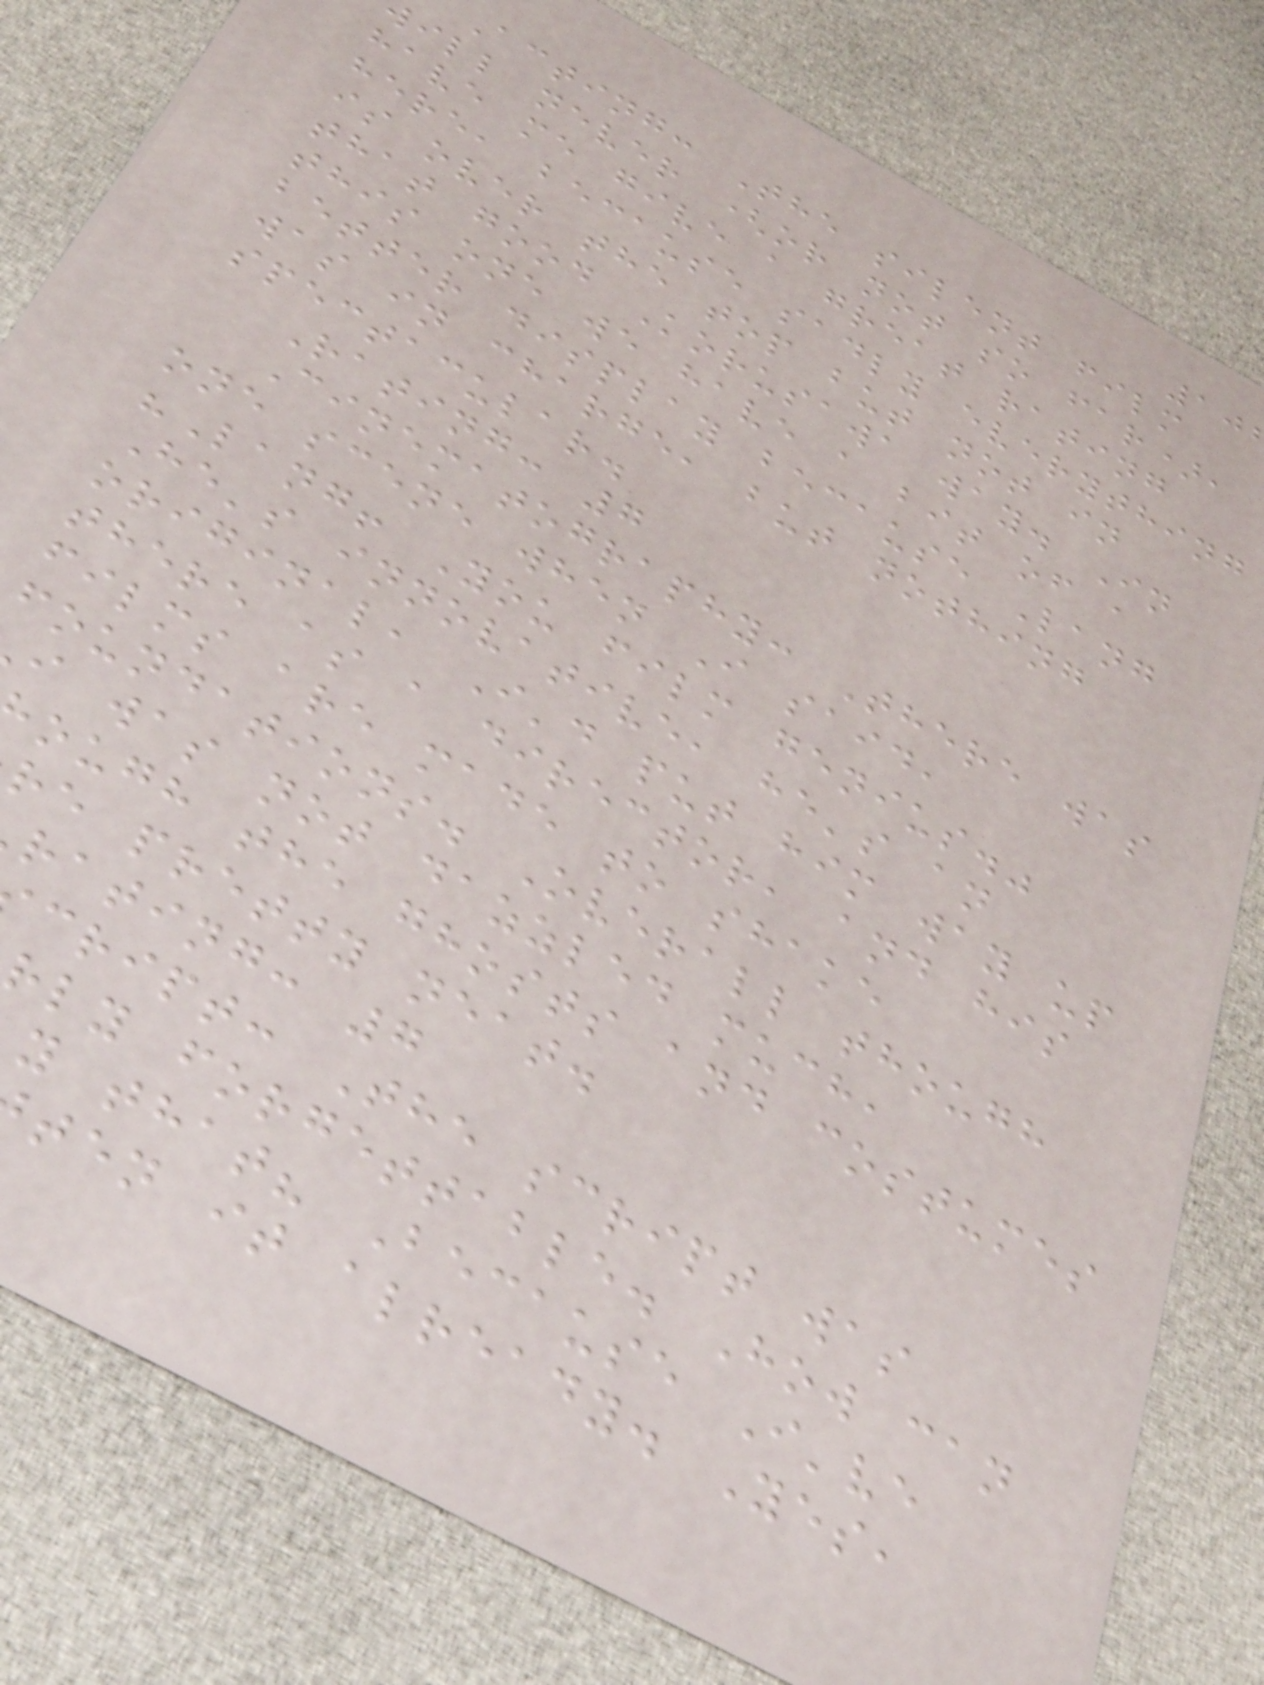Acting: The silent film
ill never (or not so far),
have me give a great rating
here, because sadly everything
is over the top but not in
that good Korusawa way. In
this one we have a bit of a
better display because Lang
was in charge, but nothing
spectacular.
Rating: 7
Cinematography: There was
one scene when I said,
"Lang! You film genius."
He's innovative, he's an
original, I'd put him way up
there as a director, and his
films are made to shake
foundations. Overall though
i was not dazzled much,
ough the ghosts and costumes
re pretty neat.
rating: 7
cript: The script was
rly forgettable. How can
y that? Because I've
ten it already. Yes,
